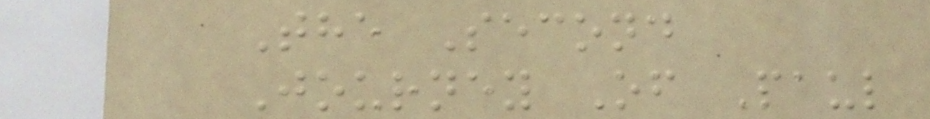The Second
Journey Of Paul
